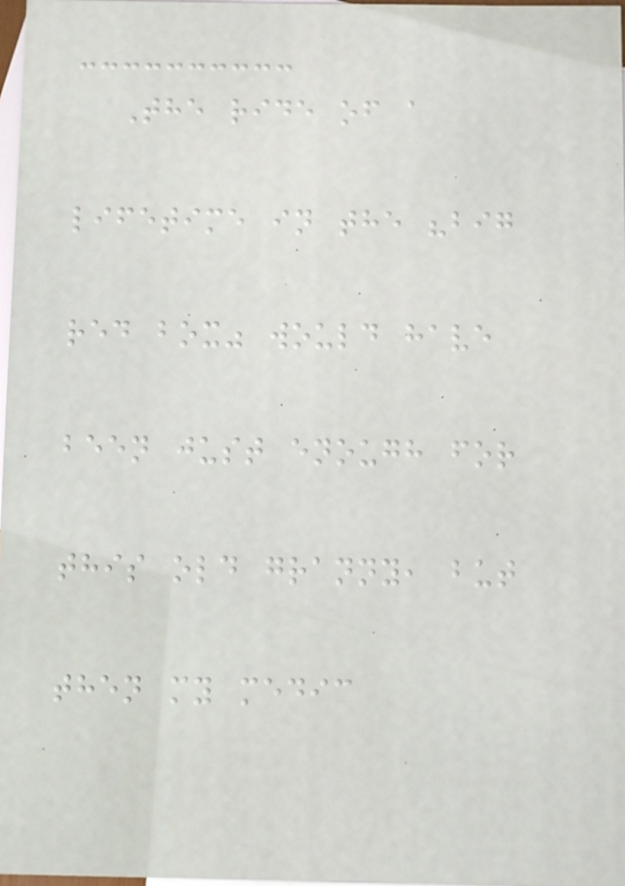The ride of a
lifetime in the "big
red box" would have
been just enough for
this old granny, but
then my medic
